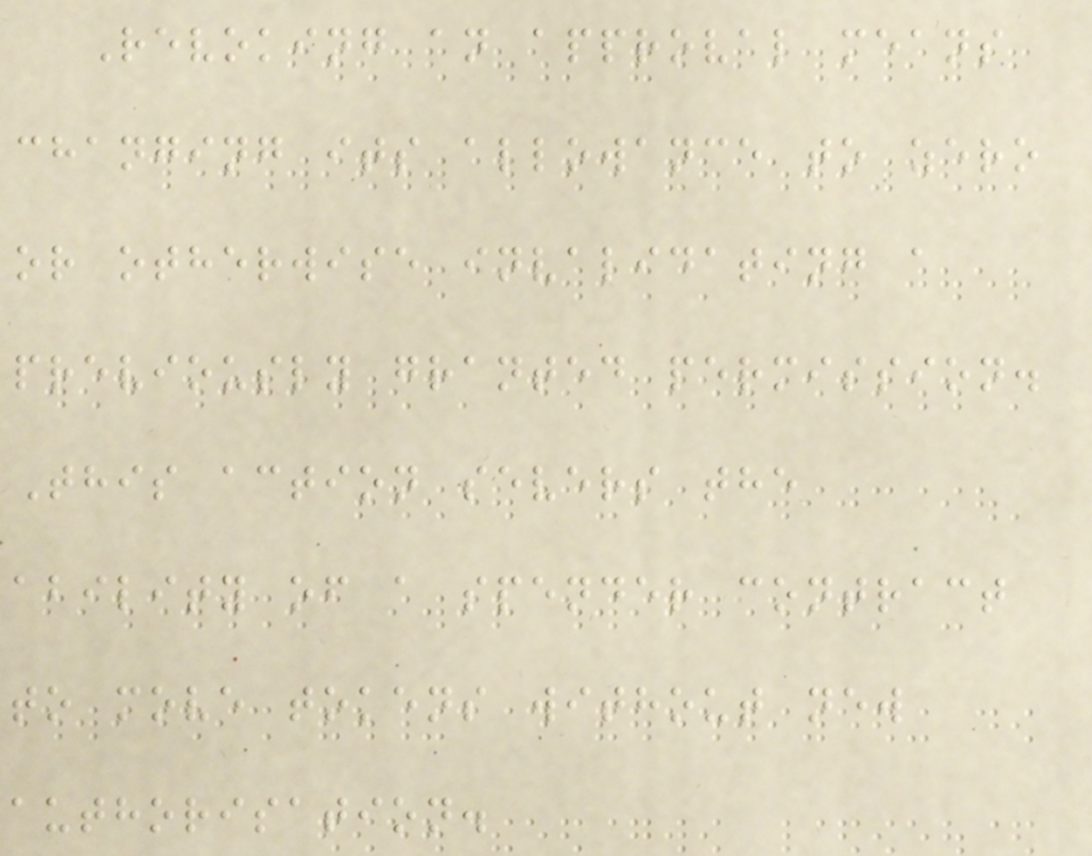Revoking an approval means
changing its allowance to zero
or otherwise invalidating a
previously granted permission.
This action severs the
ability of a spender contract
to move tokens without new
authorisation.
